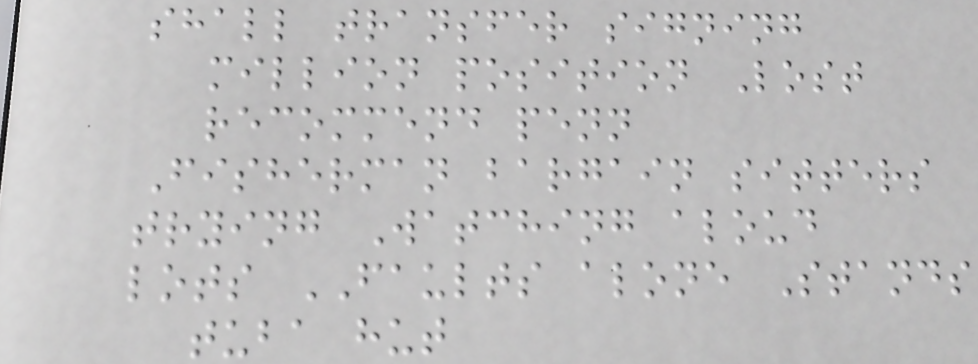shall transfer signing
million position Lost
recommend penn
Fisherman bargain sitters
trying Watching aloud
lots FAULTS alone Stands
tuba hut
